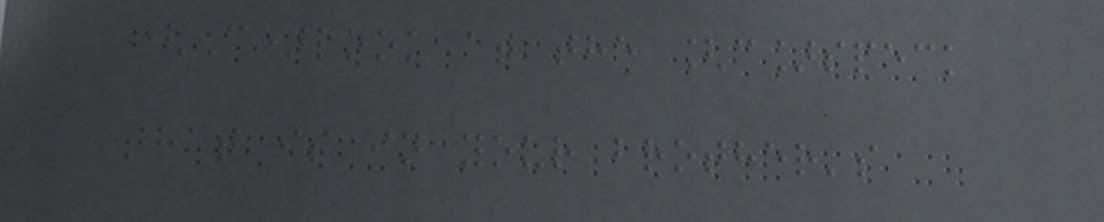(C)look at the [c]speck
that is in your brother's
